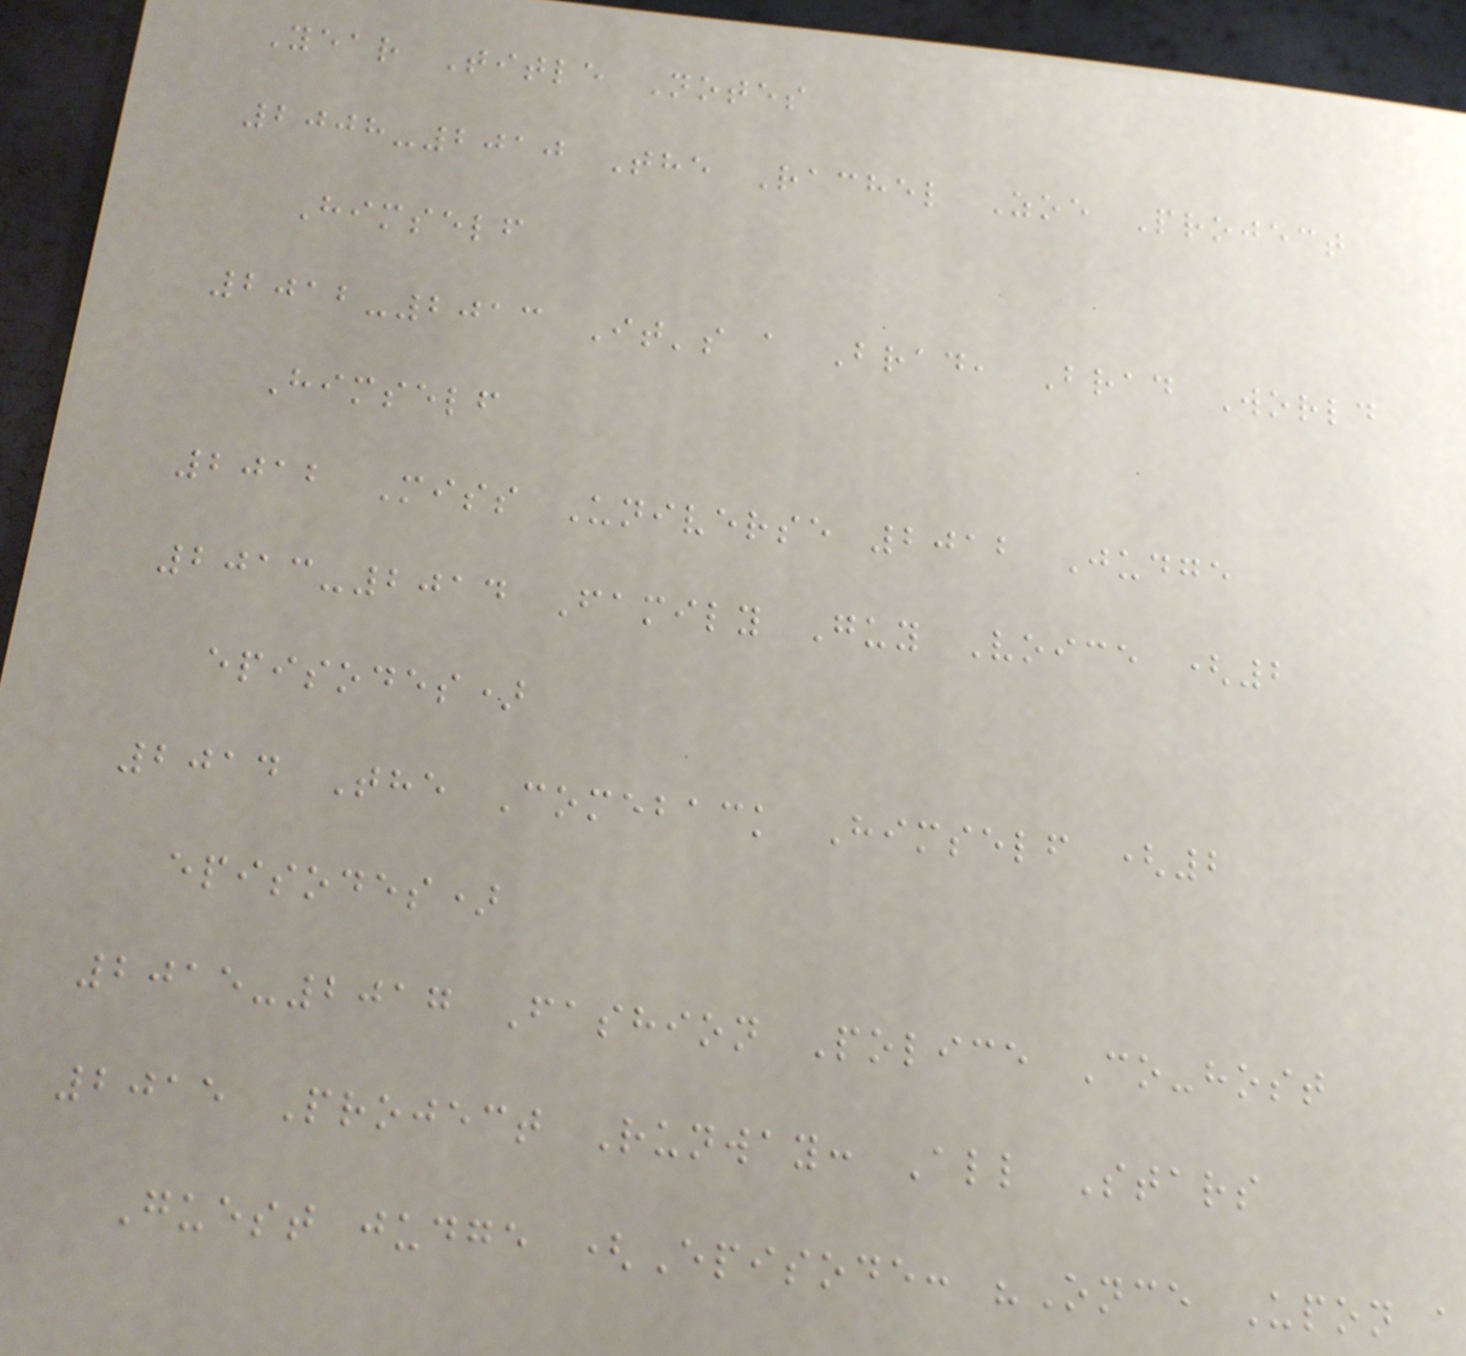Year Title Notes
2008-2010 The Rachel Zoe Project
Himself
2012-2013 It's a Brad, Brad World
Himself
2012 Miss Universe 2012 Judge
2013-2014 Family Guy Voice (2
episodes)
2014 The Comeback Himself (2
episodes)
2015-2017 Fashion Police Co-host
2015 Project Runway: All Stars
Guest judge (Episode: "Once Upon a
